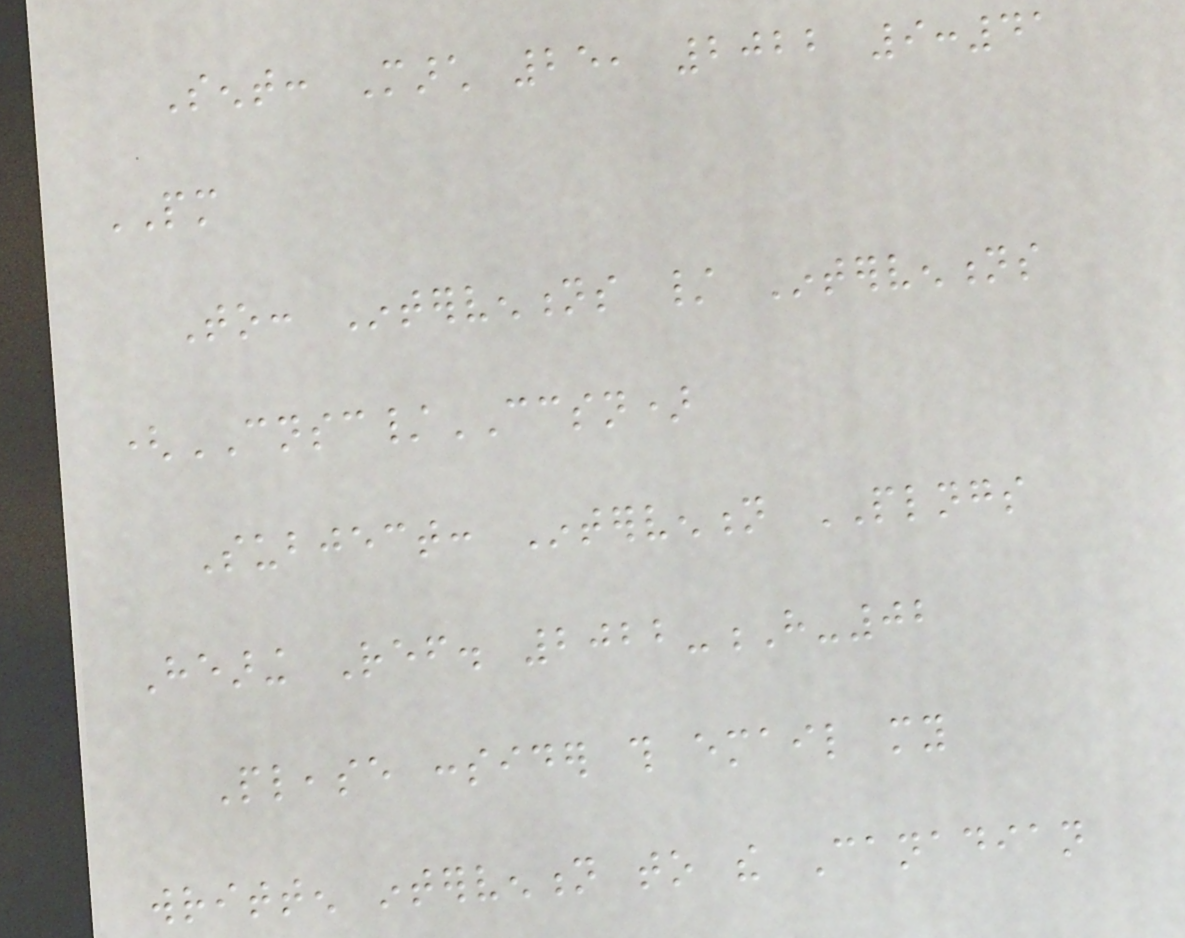Sent: March 25, 2022 9:41
PM
To: Interventions / Interventions
(CNSC/CCSN)
Subject: Intervention PLNGS
Hearing Ref. 2022-H-02
Please consider this email my
written intervention to the Canadian
